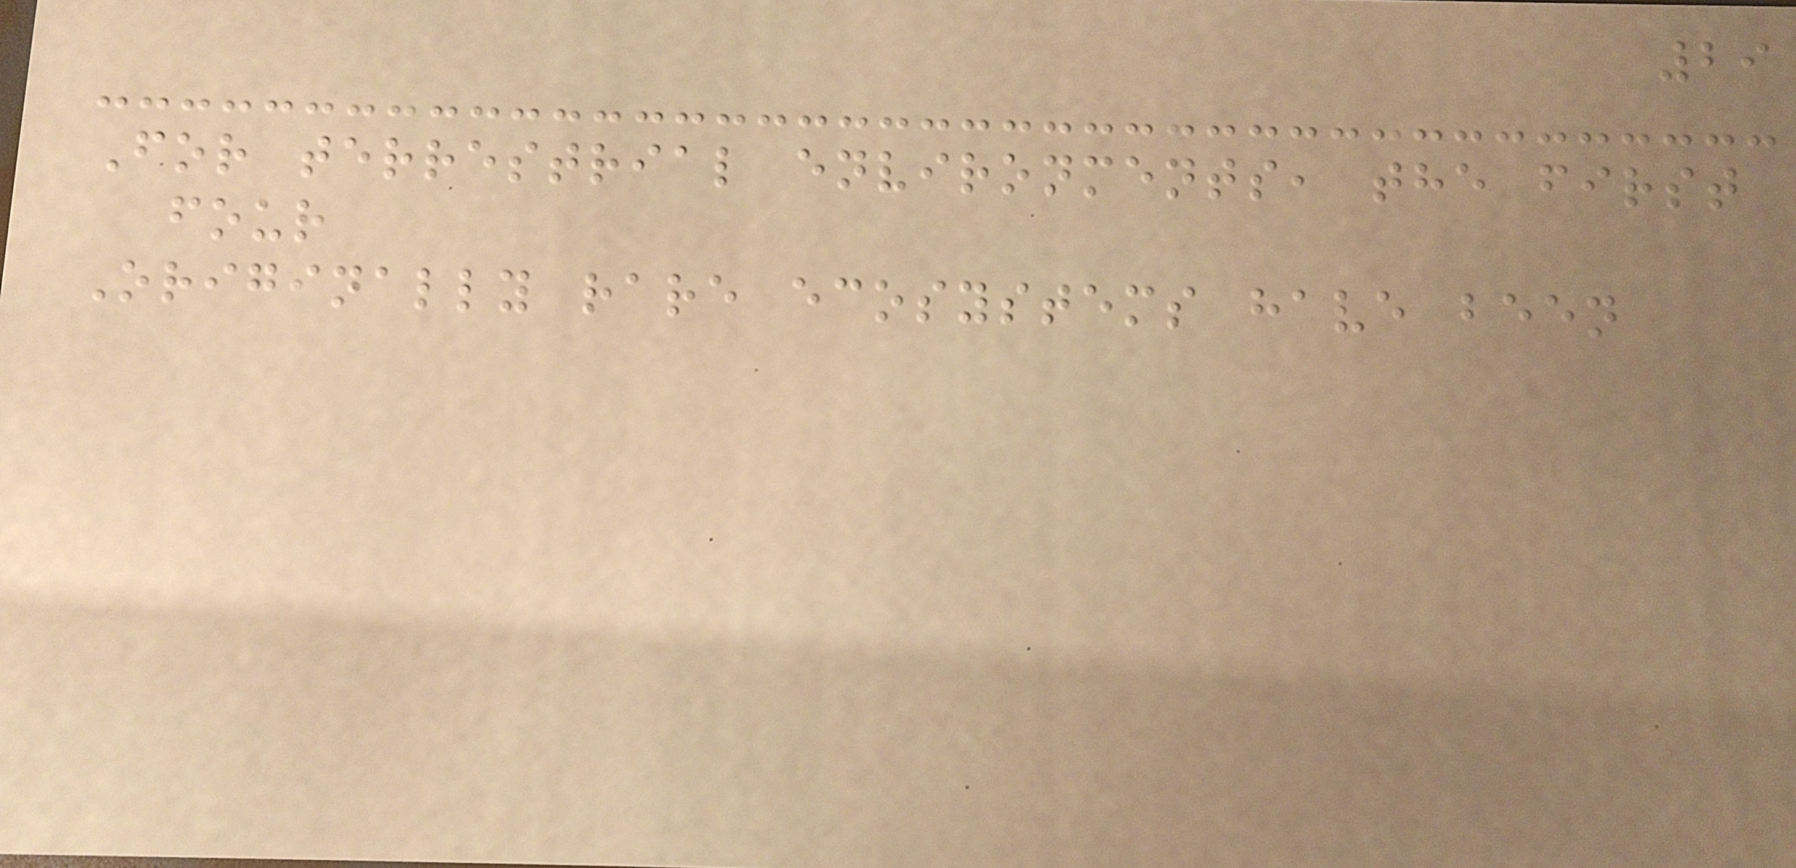29
For terrestrial environments, the first
four
Originally rare ecosystems have been
